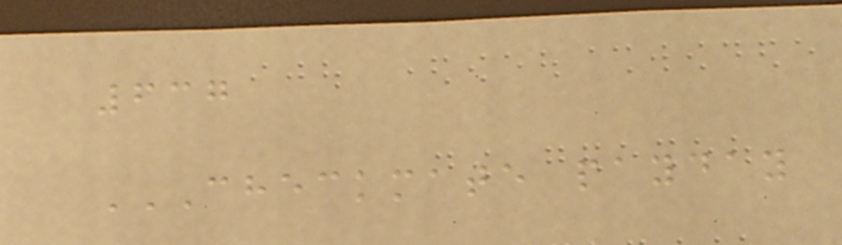637
CHECKMATE PAYDAY
